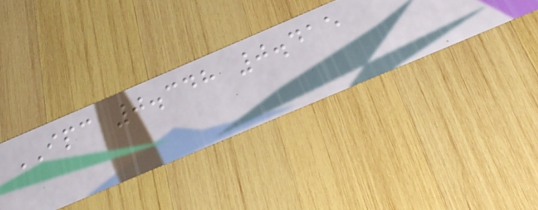IPC 0.348 0.415
